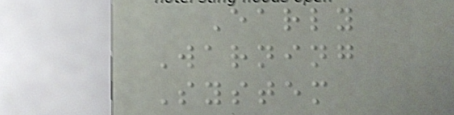Early
Warning
System
